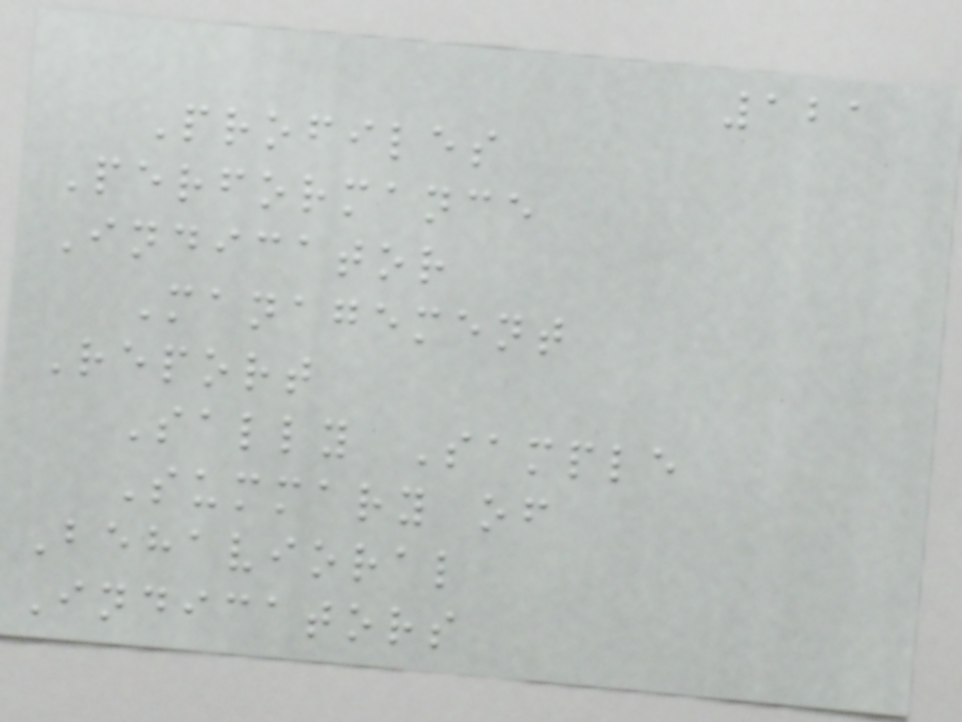121
Profiles
Performance
Indicator
Management
Report
Sally Sample
Summary of
Behavioral
Indicators
